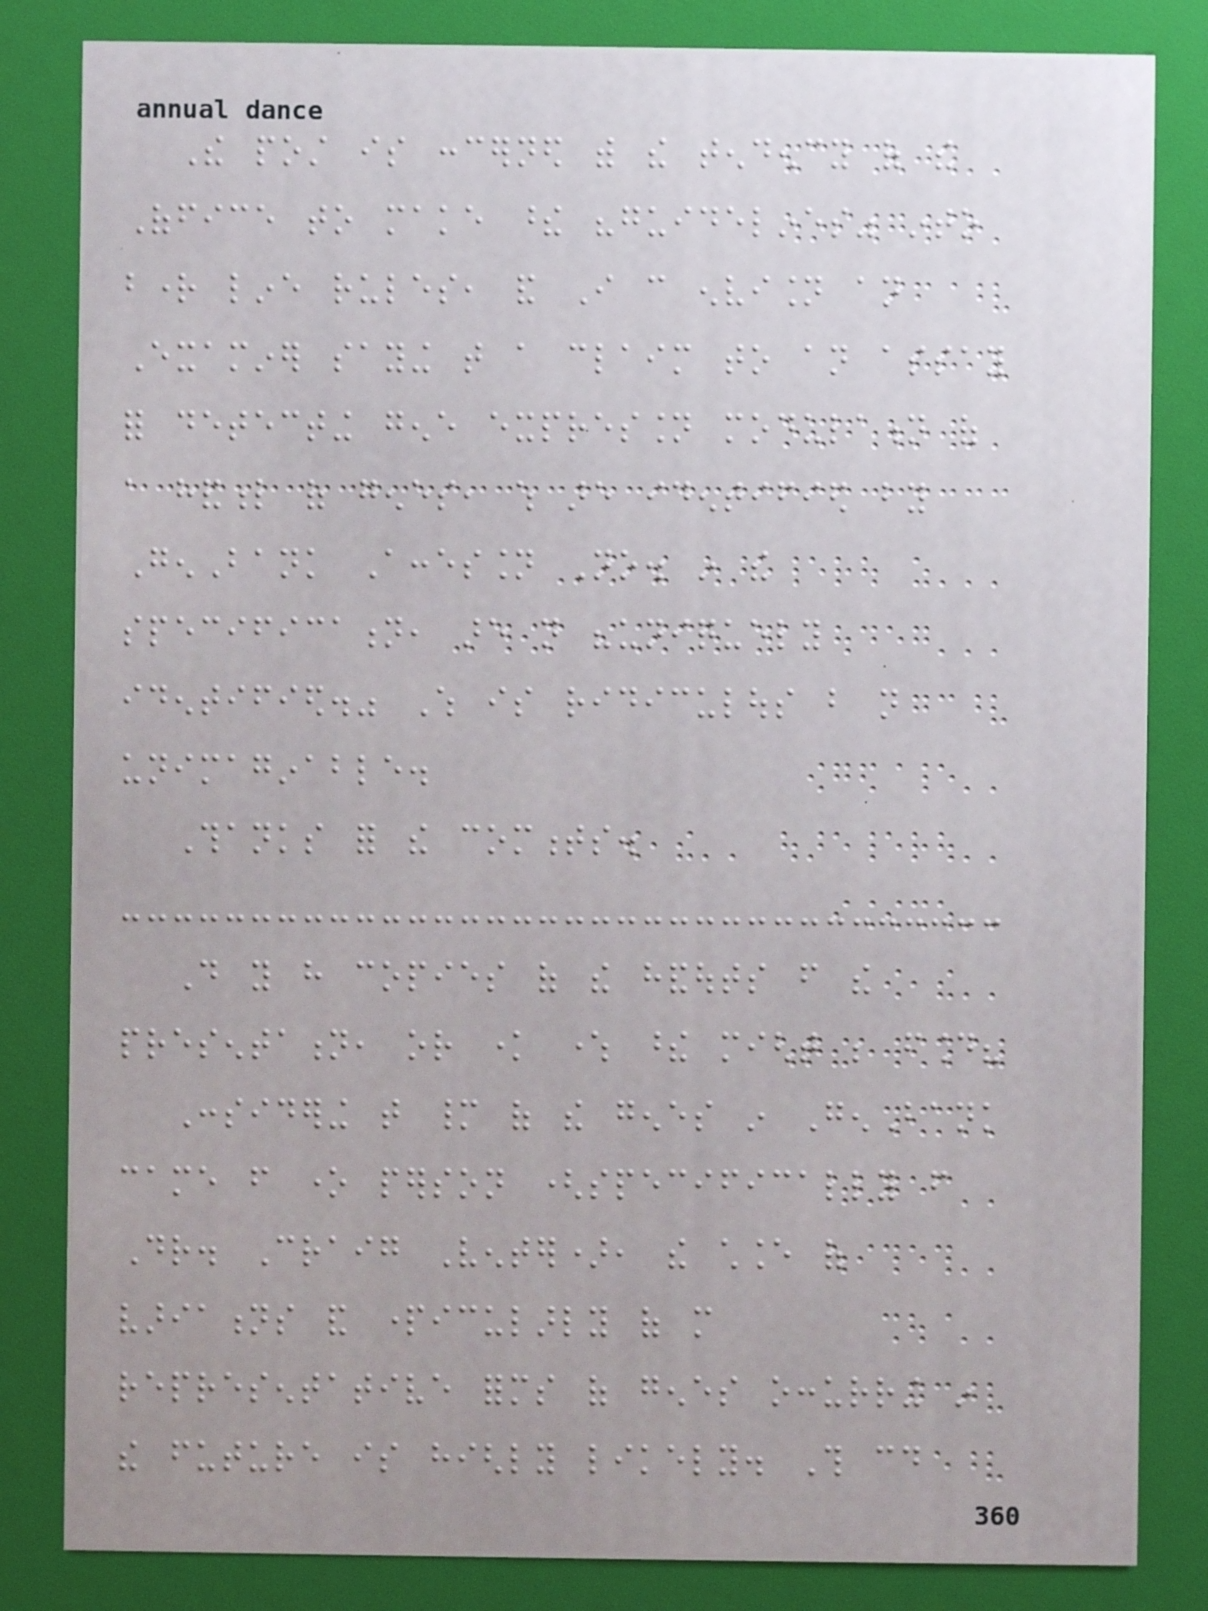The post is concerned with the tendency of the
Office to make these "guidelines" into
bright line rules, and I can envision an
Examiner saying that a claim to an assay
for detecting gene expression modulation of
a handful of genes, which are identified by
GenBank Accession No. in the
specification, are not "uniquely
identified." Which is ridiculous but not
unimaginable.
Thanks for the comments.
Do you have copies of the handouts from the
presentation, or know where these might be found?
Considering that many of the genes in GenBank
came from one person (specifically from
Dr. Craig Venter), the chance of
variations and particularly of more
representative forms of genes occurring in
the future is highly likely. This could
